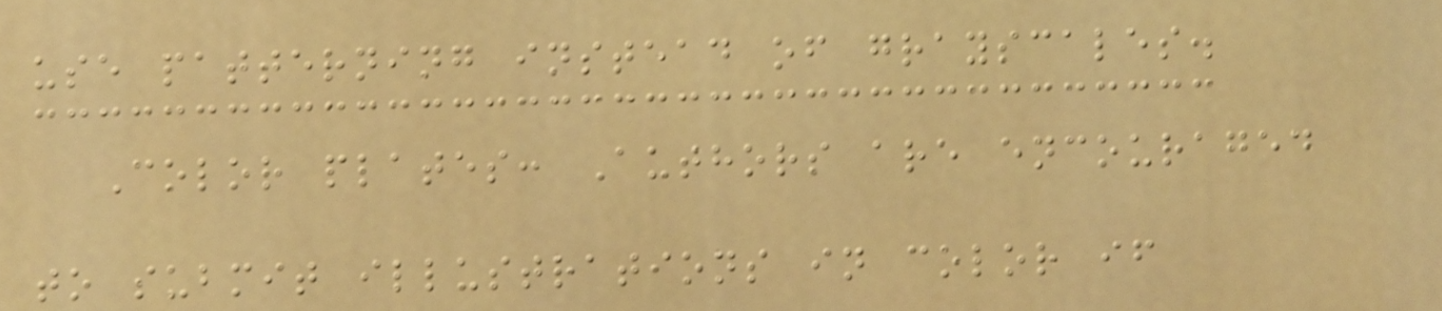use patterning instead of grayscales.
Color plates: Authors are encouraged
to submit illustrations in color if
